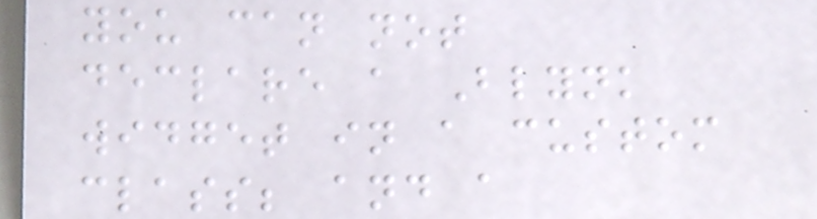you can not
declare a Blynk
widget in a custom
class; and a
